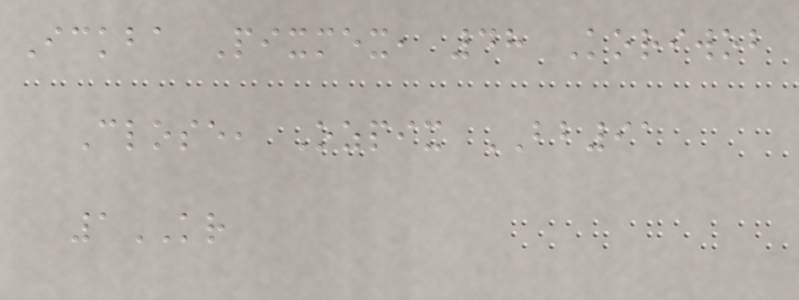Ickba Pixmex, 48 Koriwob
Close, Ozpix BB91
1KR
